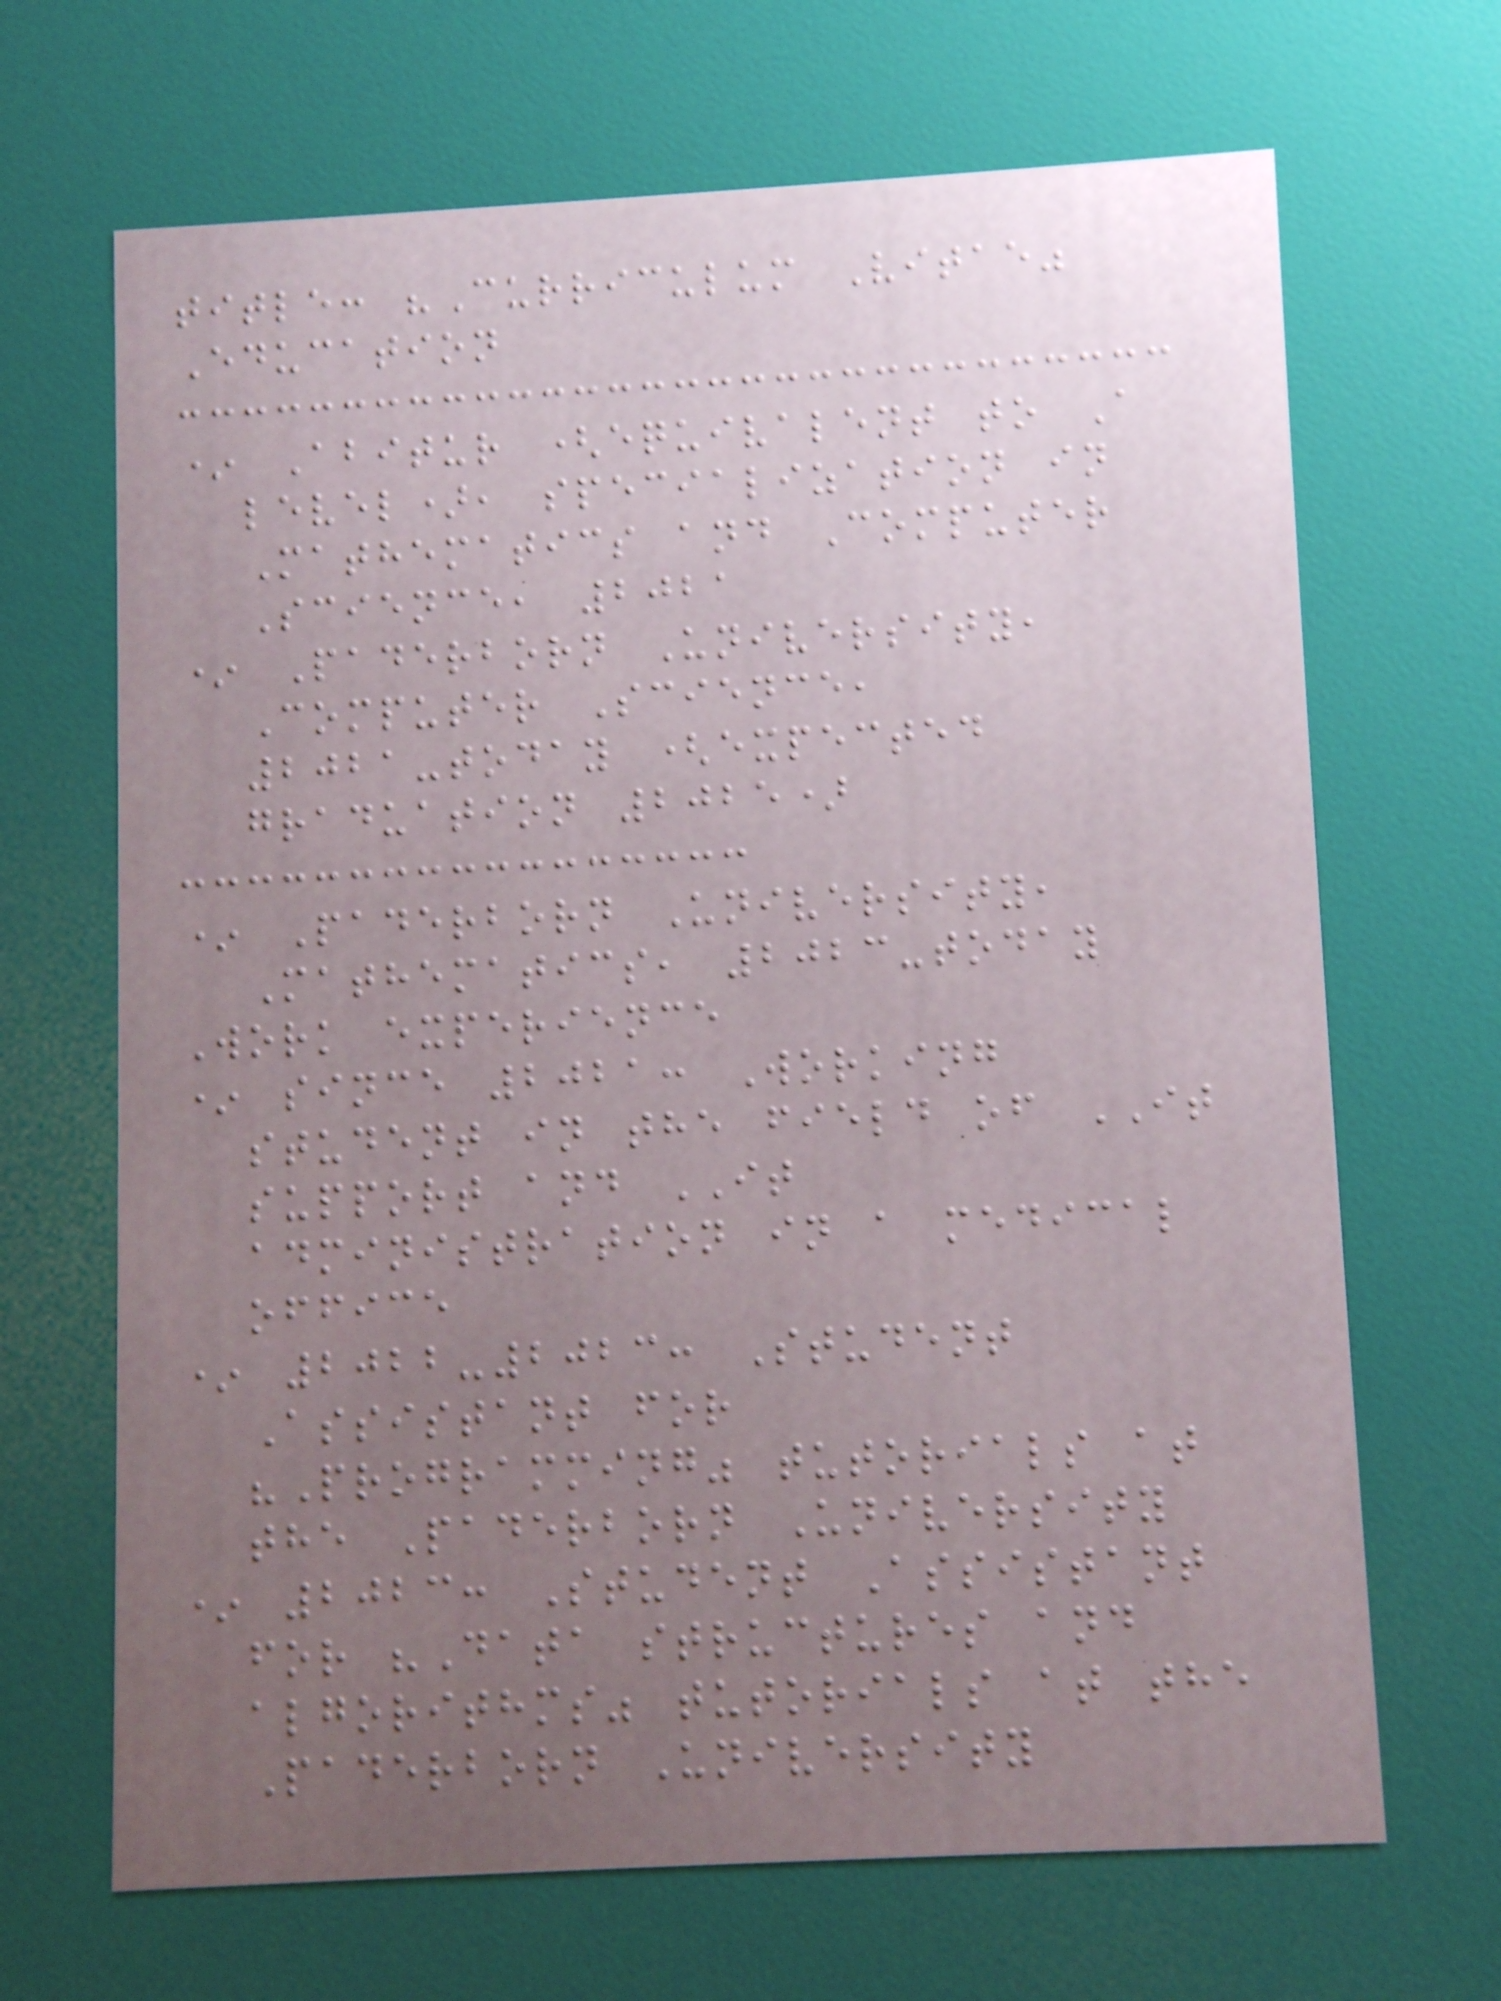title: "Curriculum Vitae"
Education
* Abitur (equivalent to A
level), specialization in
Mathematics and Computer
Science, 2021
* Paderborn University,
Computer Science,
2021-today (expected
graduation 2025)
* Paderborn University,
Mathematics, 2023-today
Work experience
* since 2021: Working
student in the field of IT
support and IT
administration in a medical
office
* 2022-2023: Student
Assistant for
"Programming" tutorials at
the Paderborn University
* 2023: Student Assistant
for "Data structures and
algorithms" tutorials at the
Paderborn University
